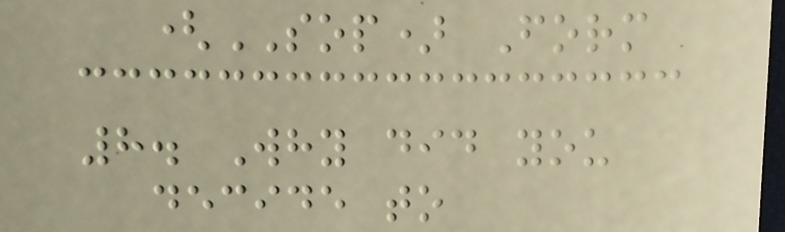(SOP) Form
8. Why did you
decide to
